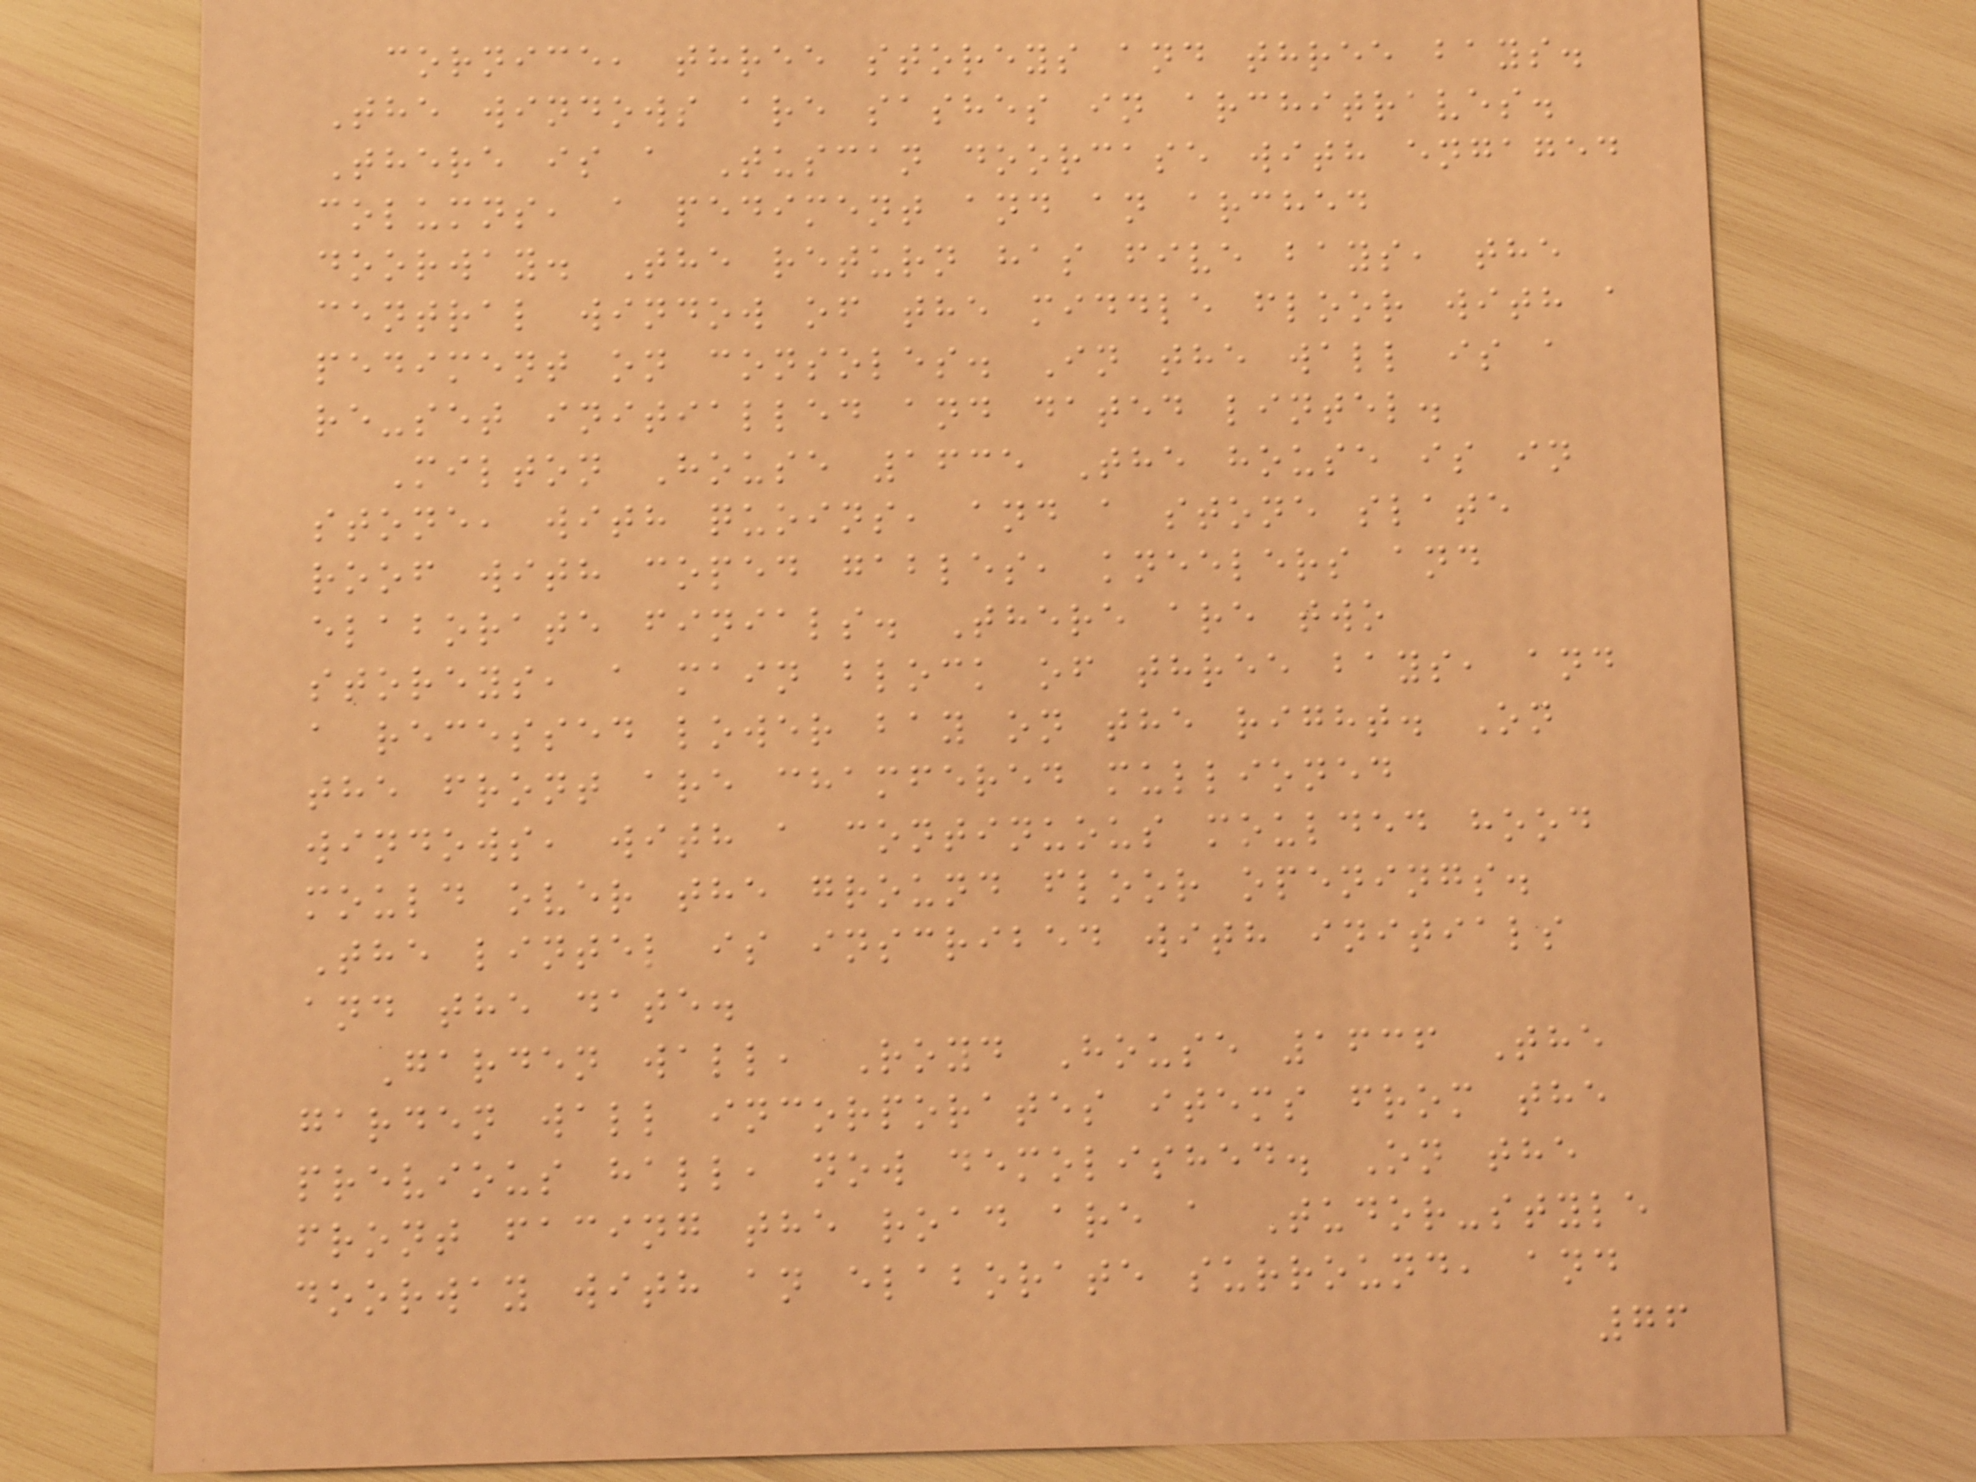cornice, three storeys and three bays.
The windows are sashes in architraves.
There is a Tuscan doorcase with engaged
columns, a pediment and an arched
doorway. The return has five bays, the
central window of the middle floor with a
pediment on consoles. In the wall is a
re-set initialled and dated lintel.
Milton House 1635 The house is in
stone, with quoins, and a stone slate
roof with coped gables, kneelers and
elaborate finials. There are two
storeys, a main block of three bays, and
a recessed lower bay on the right. On
the front are chamfered mullioned
windows, with a continuous moulded hood
mould over the ground floor openings.
The lintel is inscribed with initials
and the date.
Garden wall, Royd House 1636 The
garden wall incorporates items from the
previous hall, now demolished. On the
front facing the road are a Tudor-style
doorway with an elaborate surround, and
76
